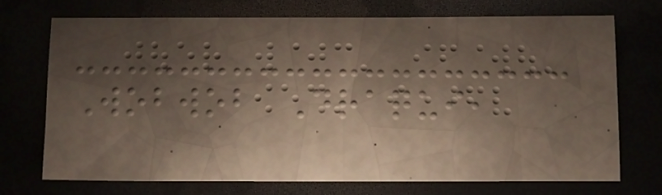Wobwob Draqui,
